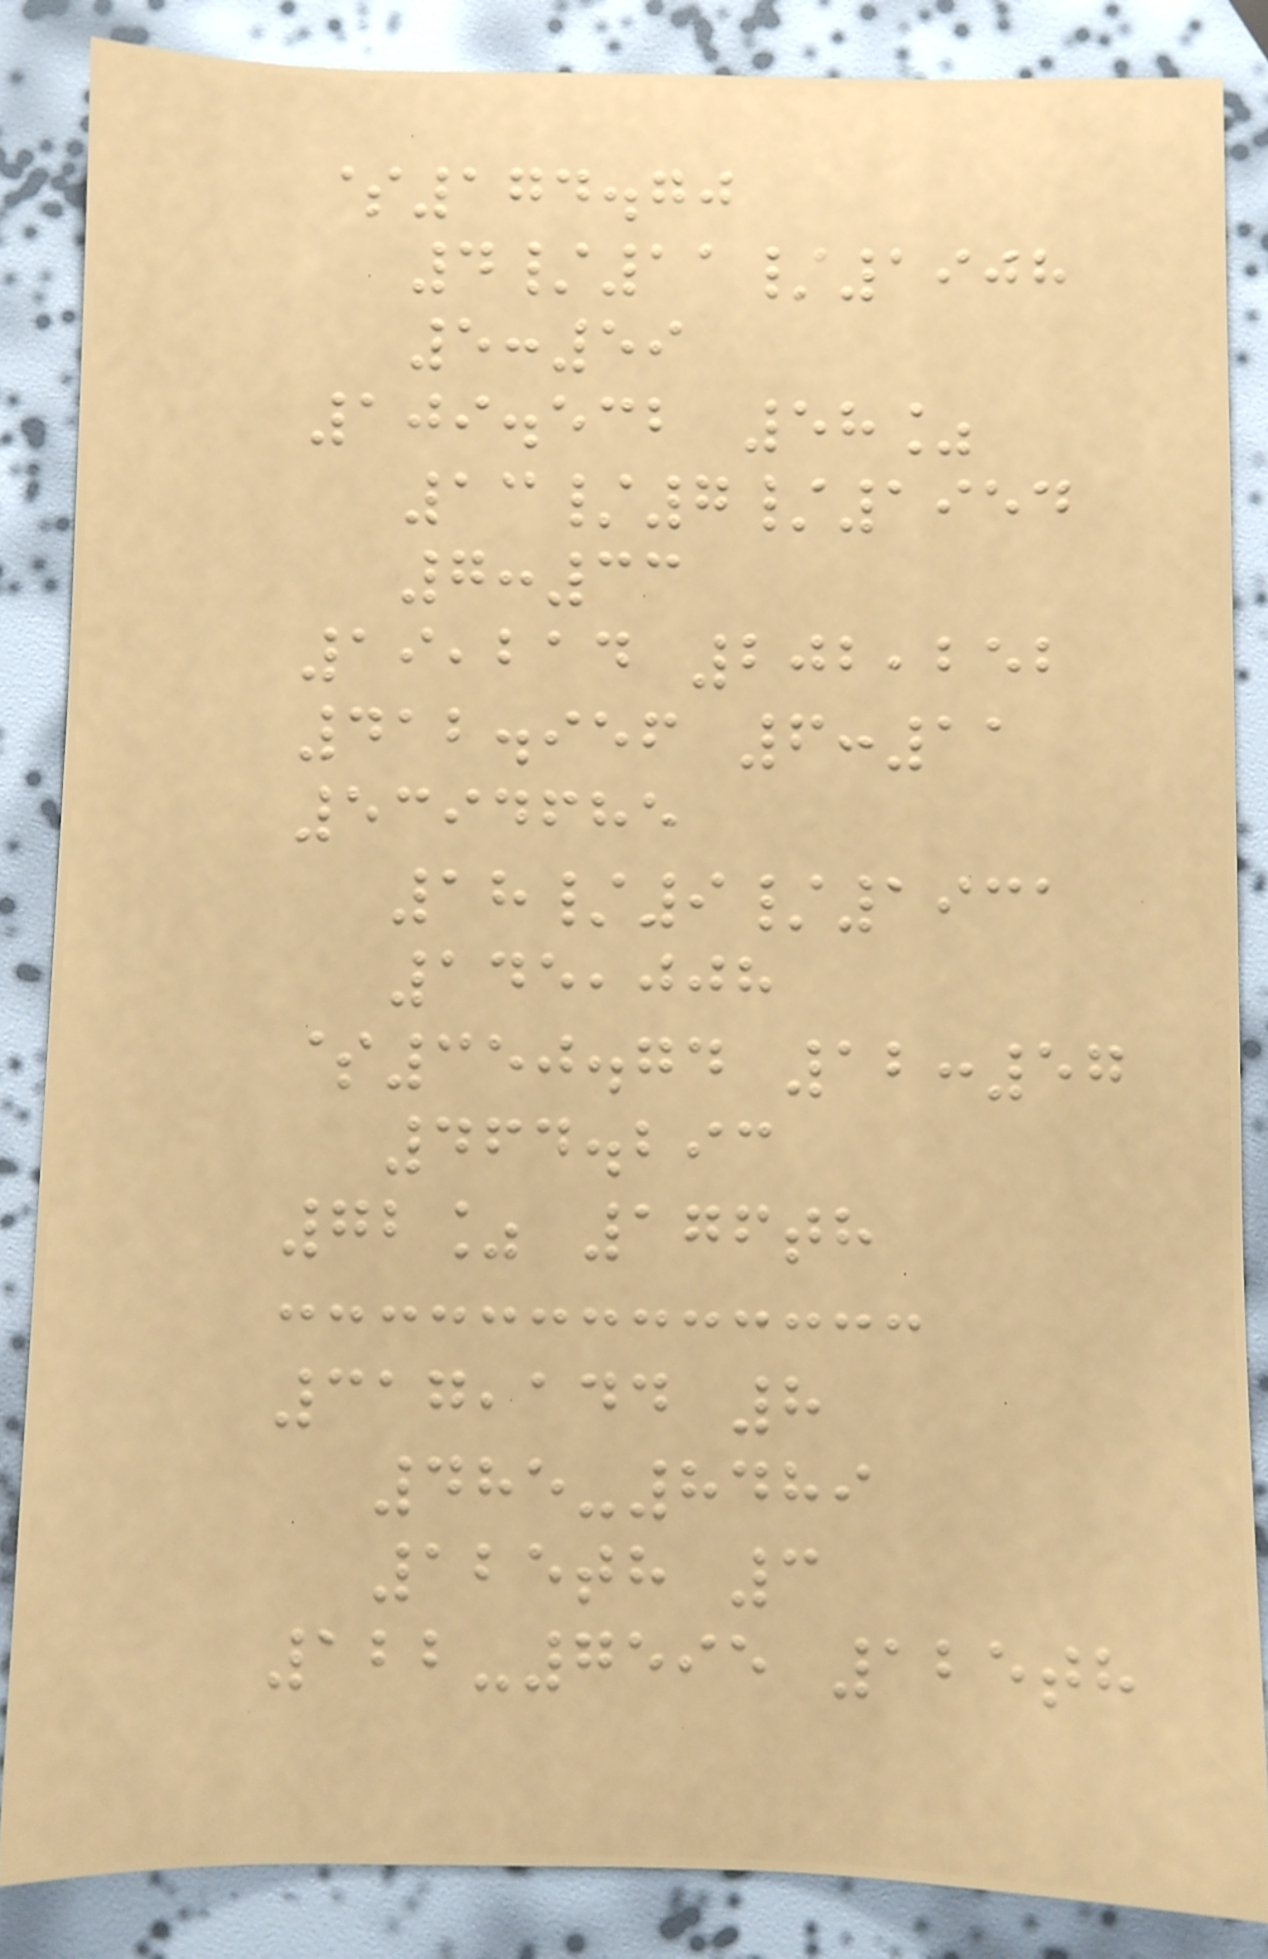$174.70
4/11/1908
5:59
109.532 58%
13/7/1954
7:33
19,214 202,252
412.956 6:11
5394685
18/9/1931
145,008
$350.74 12:57
464.293
72% 176th
317,144 8
485-8489
125th 3
122-7595 125th
